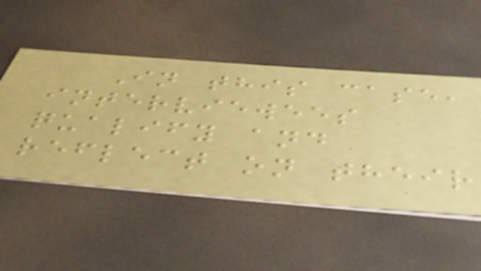In this case,
interviewees
qualify and
reflect on their
